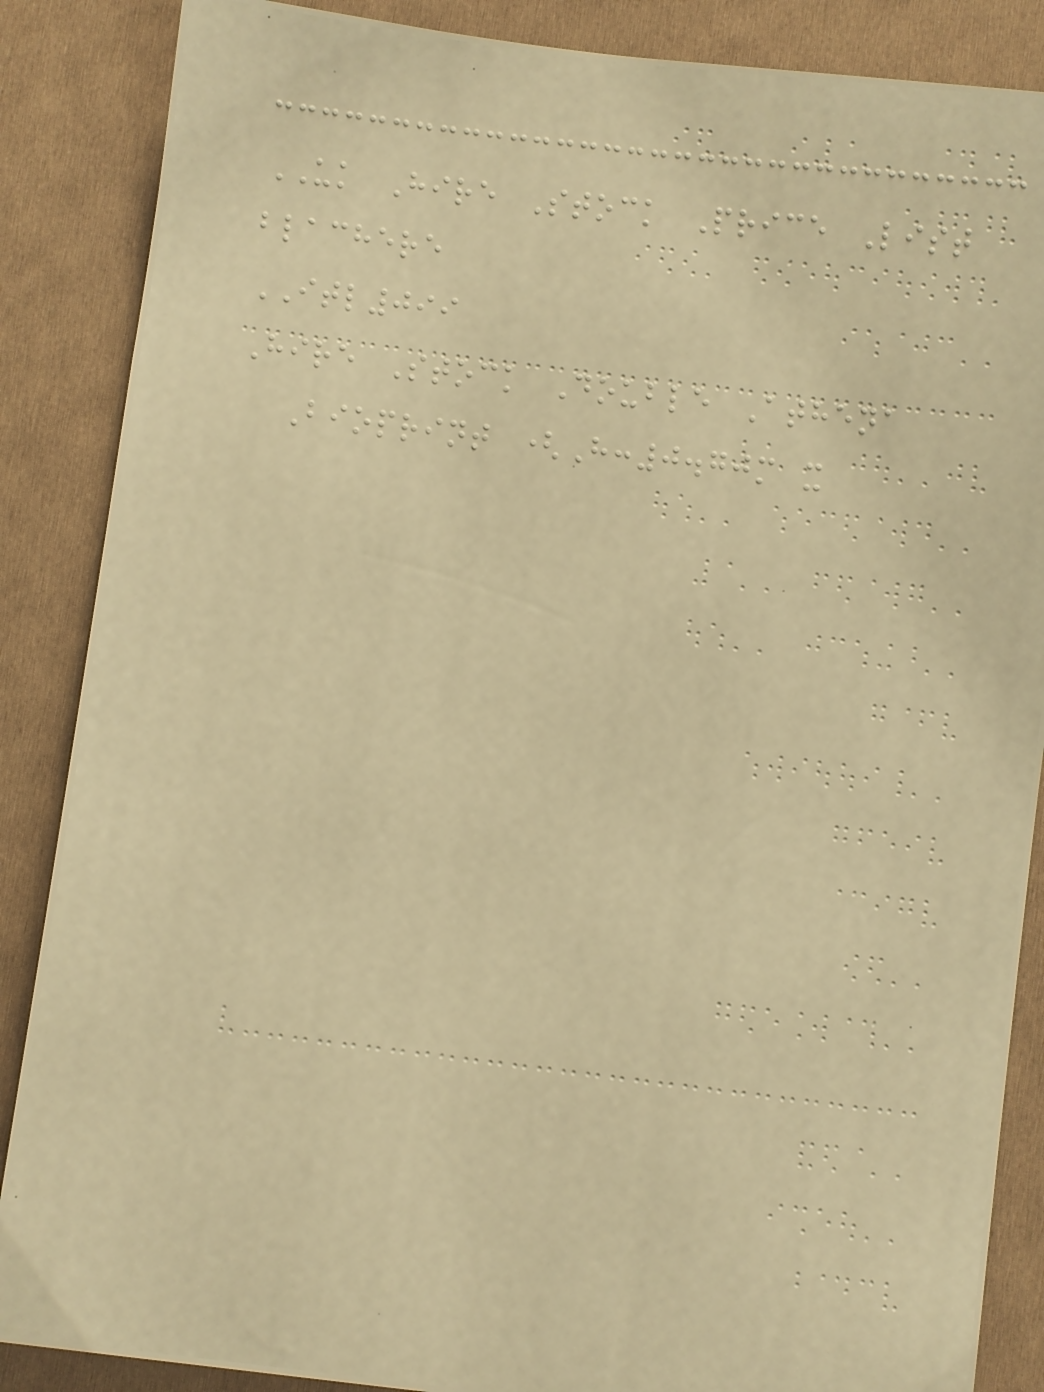UK Hire Stock Price List
blachere
ITL099
Hire Stock Double Athena
Bioprint (H:0.70m x
